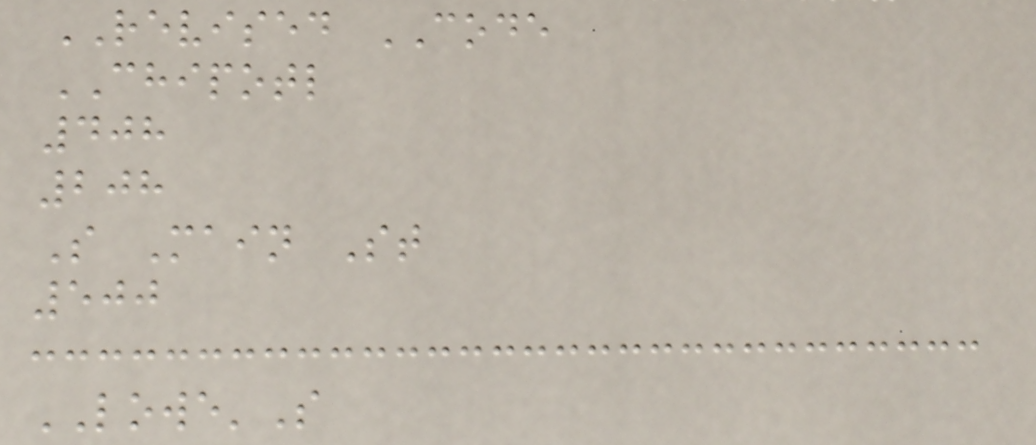REVISED CODE
CHIPOTL
408
208
S Main St
500
LOWE'S
